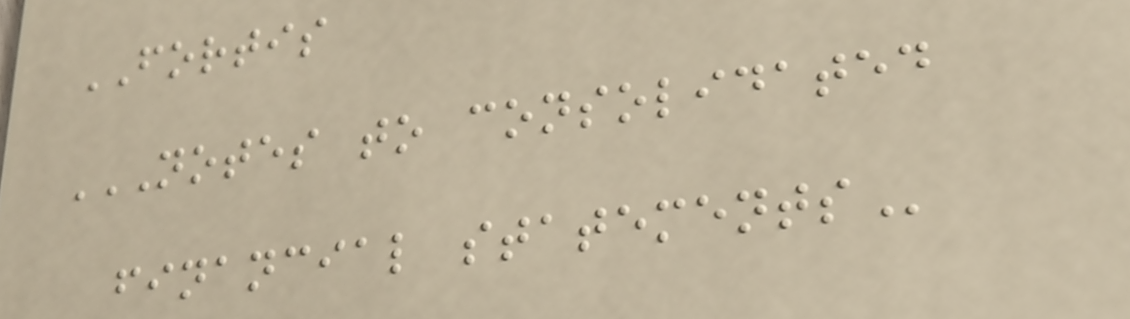FORTIS
NOTES TO CONSOLIDATED
FINANCIAL STATEMENTS
